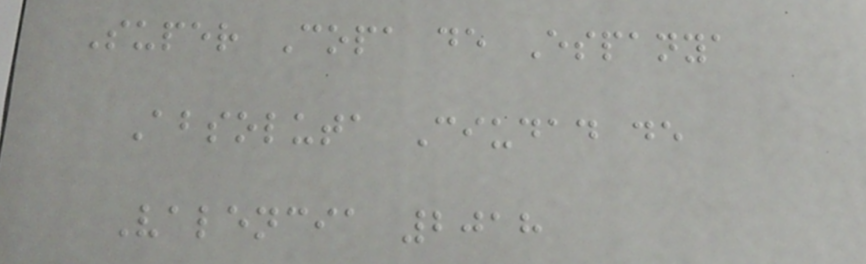Super Copa de Espanya
Absoluta Ciudad de
Valencia 2018
